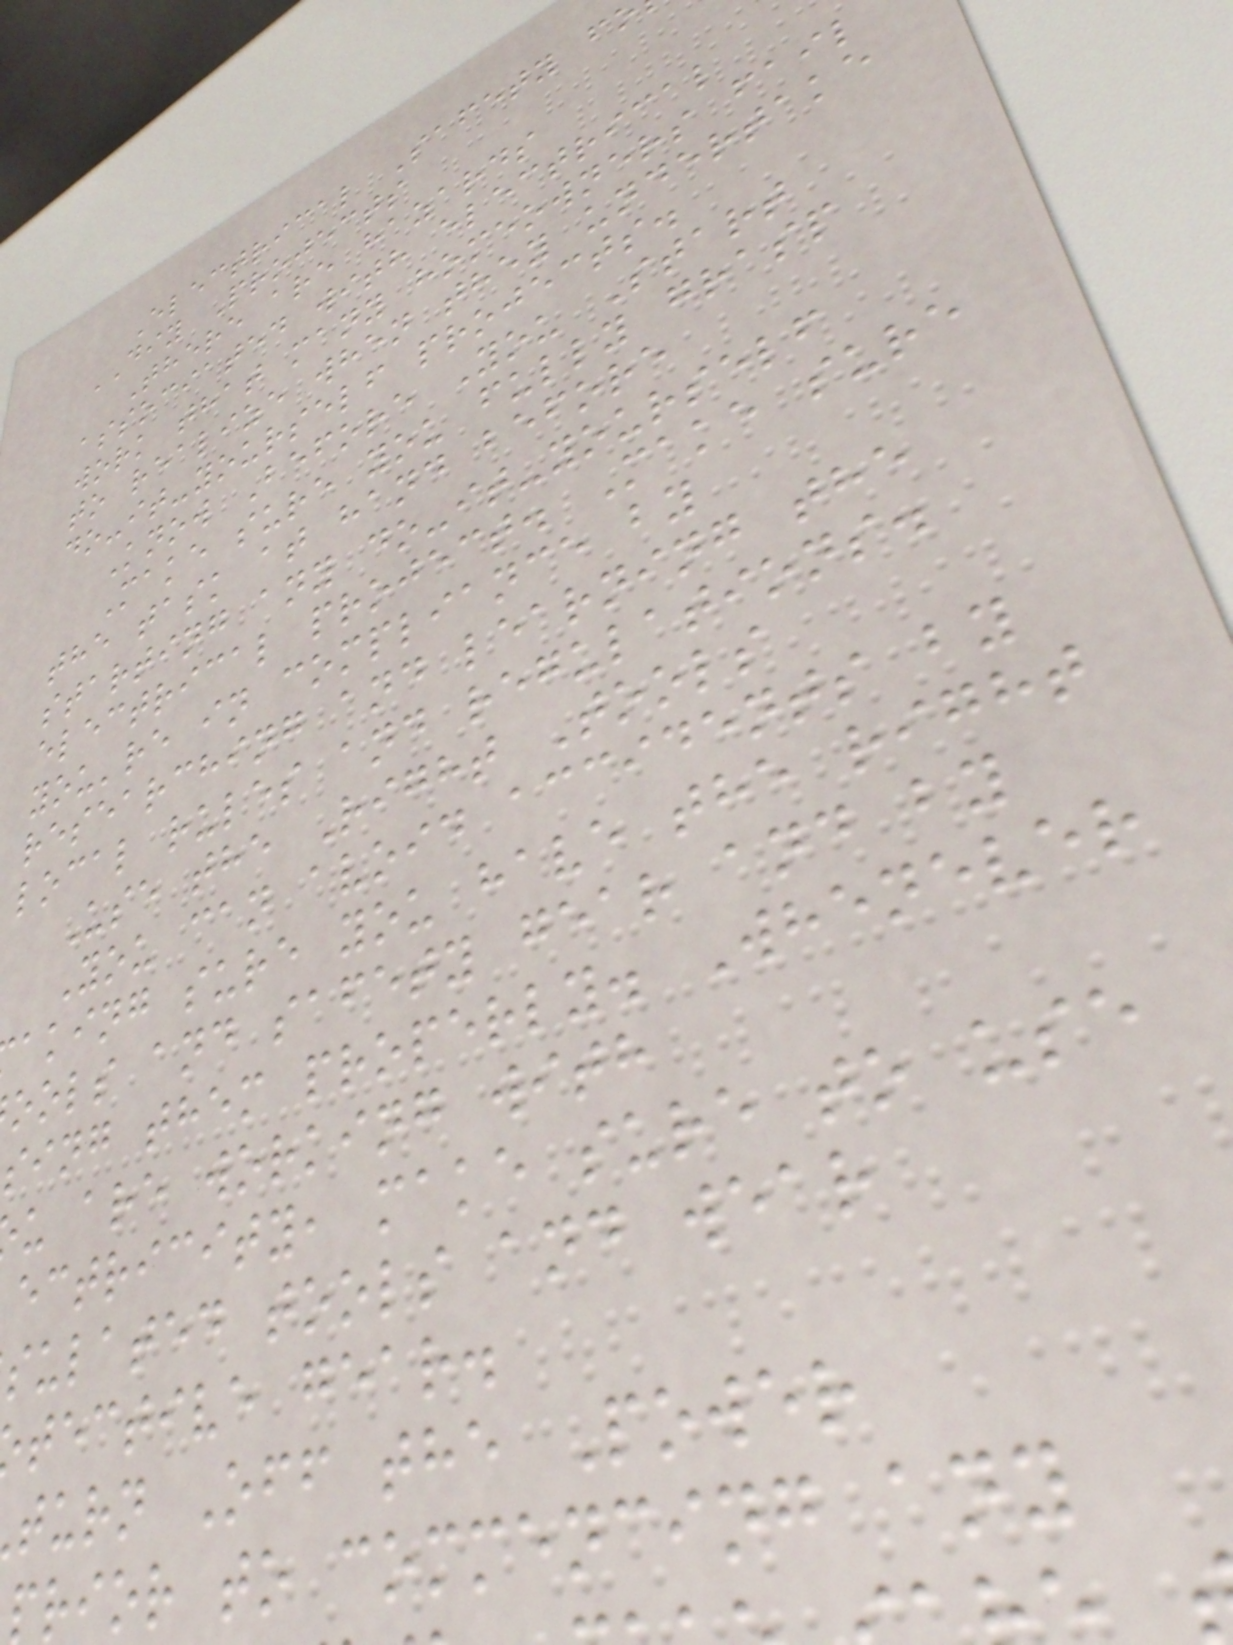Electrical Safety f
DIY Projects
There are hazards
associated with electrical
work that many homeowners fail
to realize when they undertake
do-it-yourself projects.
Know Before You Start
Make sure you fully grasp
the task at hand before
starting any do-it-yourself
electrical project. Make sure
you're in compliance by
researching and learning the
local rules and regulations.
Use the Right Tools
You can avoid accidents by
aking sure you have the right
ools and safety gear and by
sing them properly. Whenever
u are working with
ectricity, make sure to use
sulated tools and wear
tective gear.
turn Off the Power
prior to commencing any
